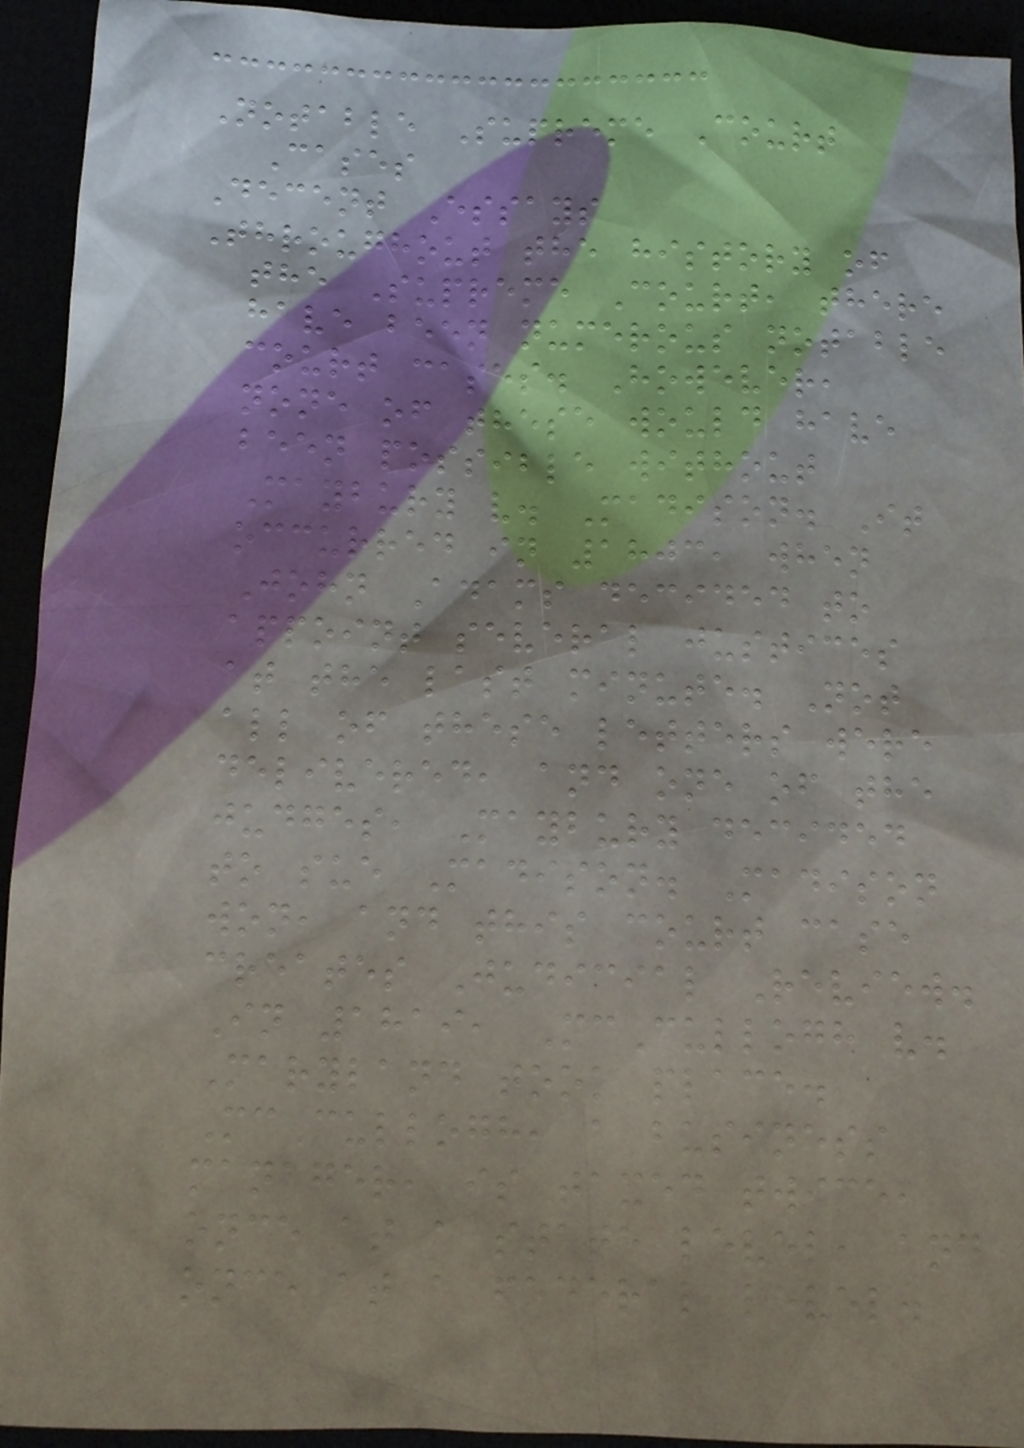Notable Supreme Court
Cases
Decent Essays
Throughout the history of
the Supreme Court, there
have been numerous notable
court cases. However,
none of these would have
been possible without
Maybury v. Madison. It
occurred in 1803, when
John Adams decided to
appoint several justices
at the last minute. Not
all of these letters were
delivered, and one of the
judges, Maybury decided
to sue Madison. Madison
won, and this court case
creates Judicial Review.
In 1819, McCullogh v.
Maryland took place.
McCullogh, a business
manager, is taxed twice,
once at a state level, and
once at a federal level.
